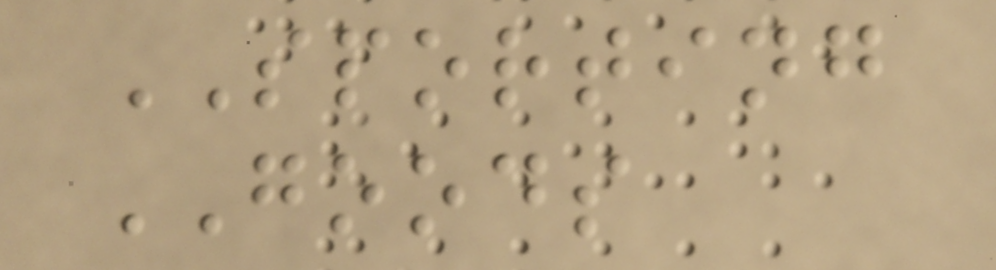SPORTING
GOODS
